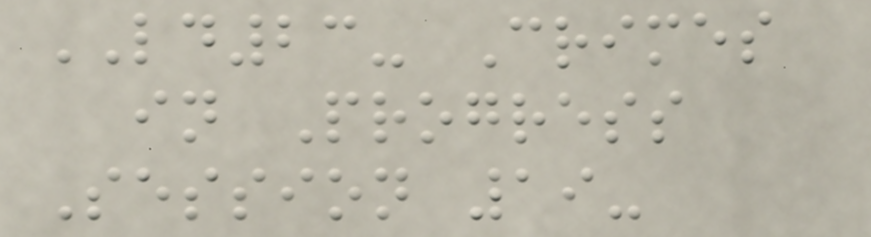LD23- Crimes
in Progress
Session 19-
